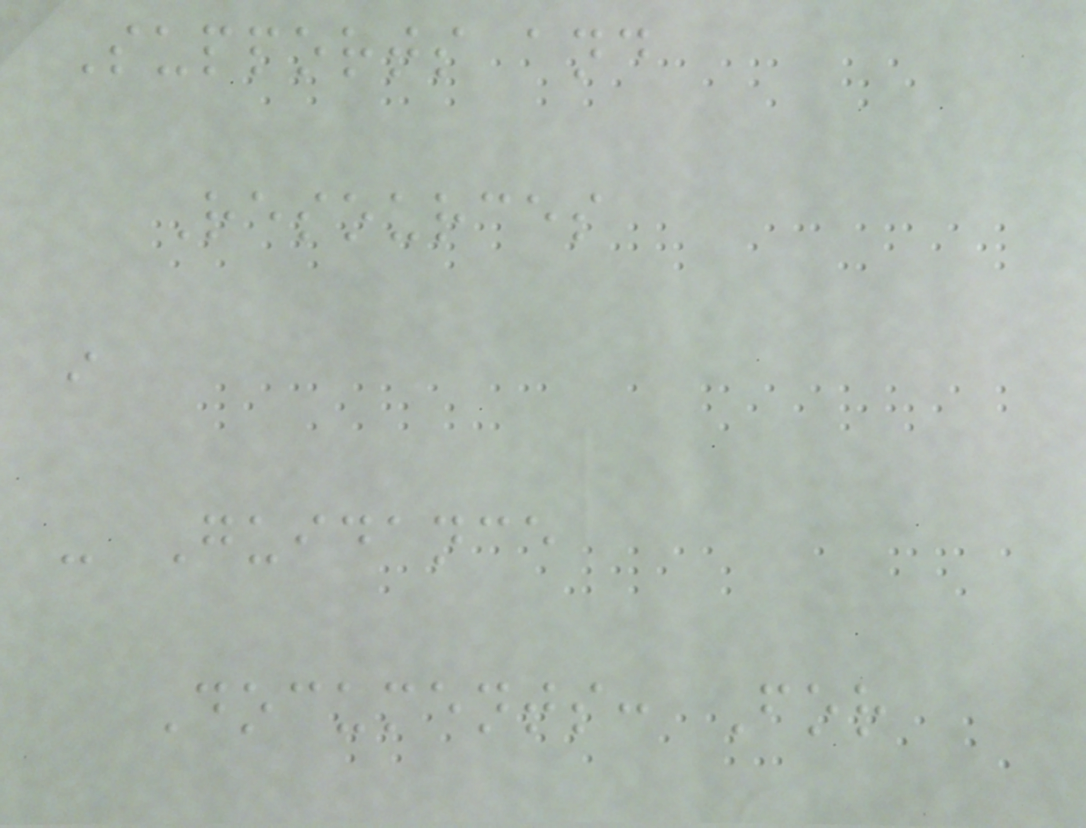Supports and
Resources
i
- Guidance
Documents: For
